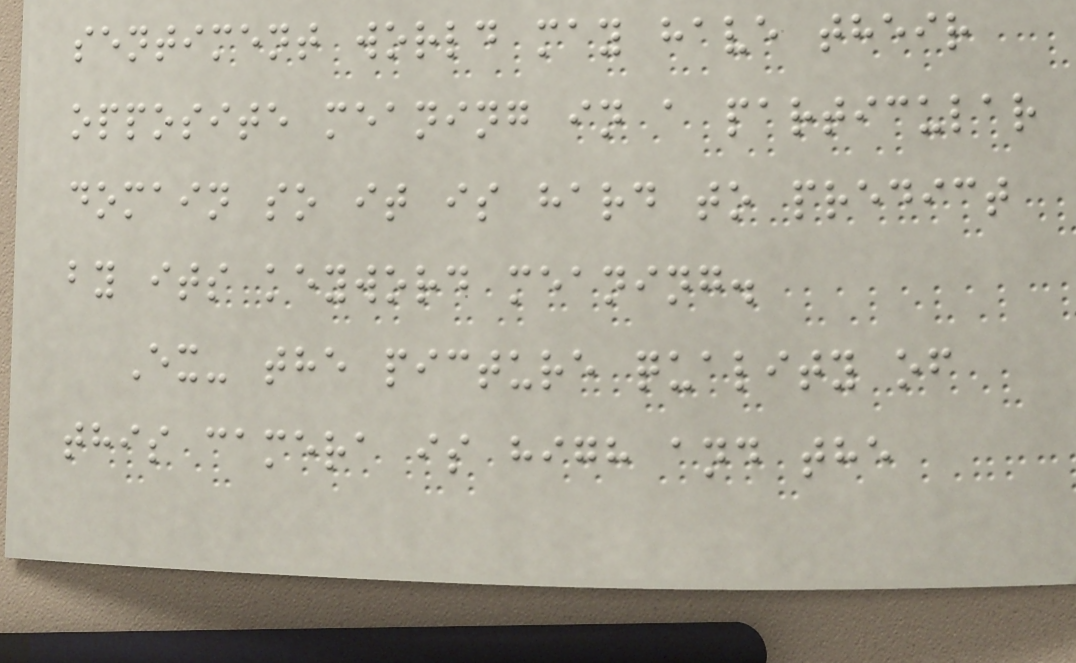sentiment world may have their
opposite meaning in a particular
domain so it is hard to predict
by its keyword meaning.
Ex- the picture quality of
this camera is high and the
